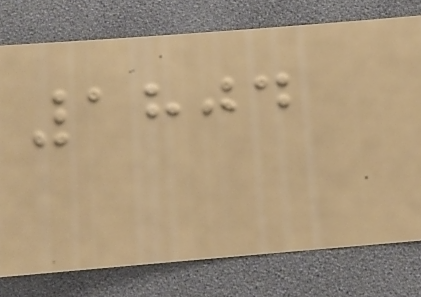1804
